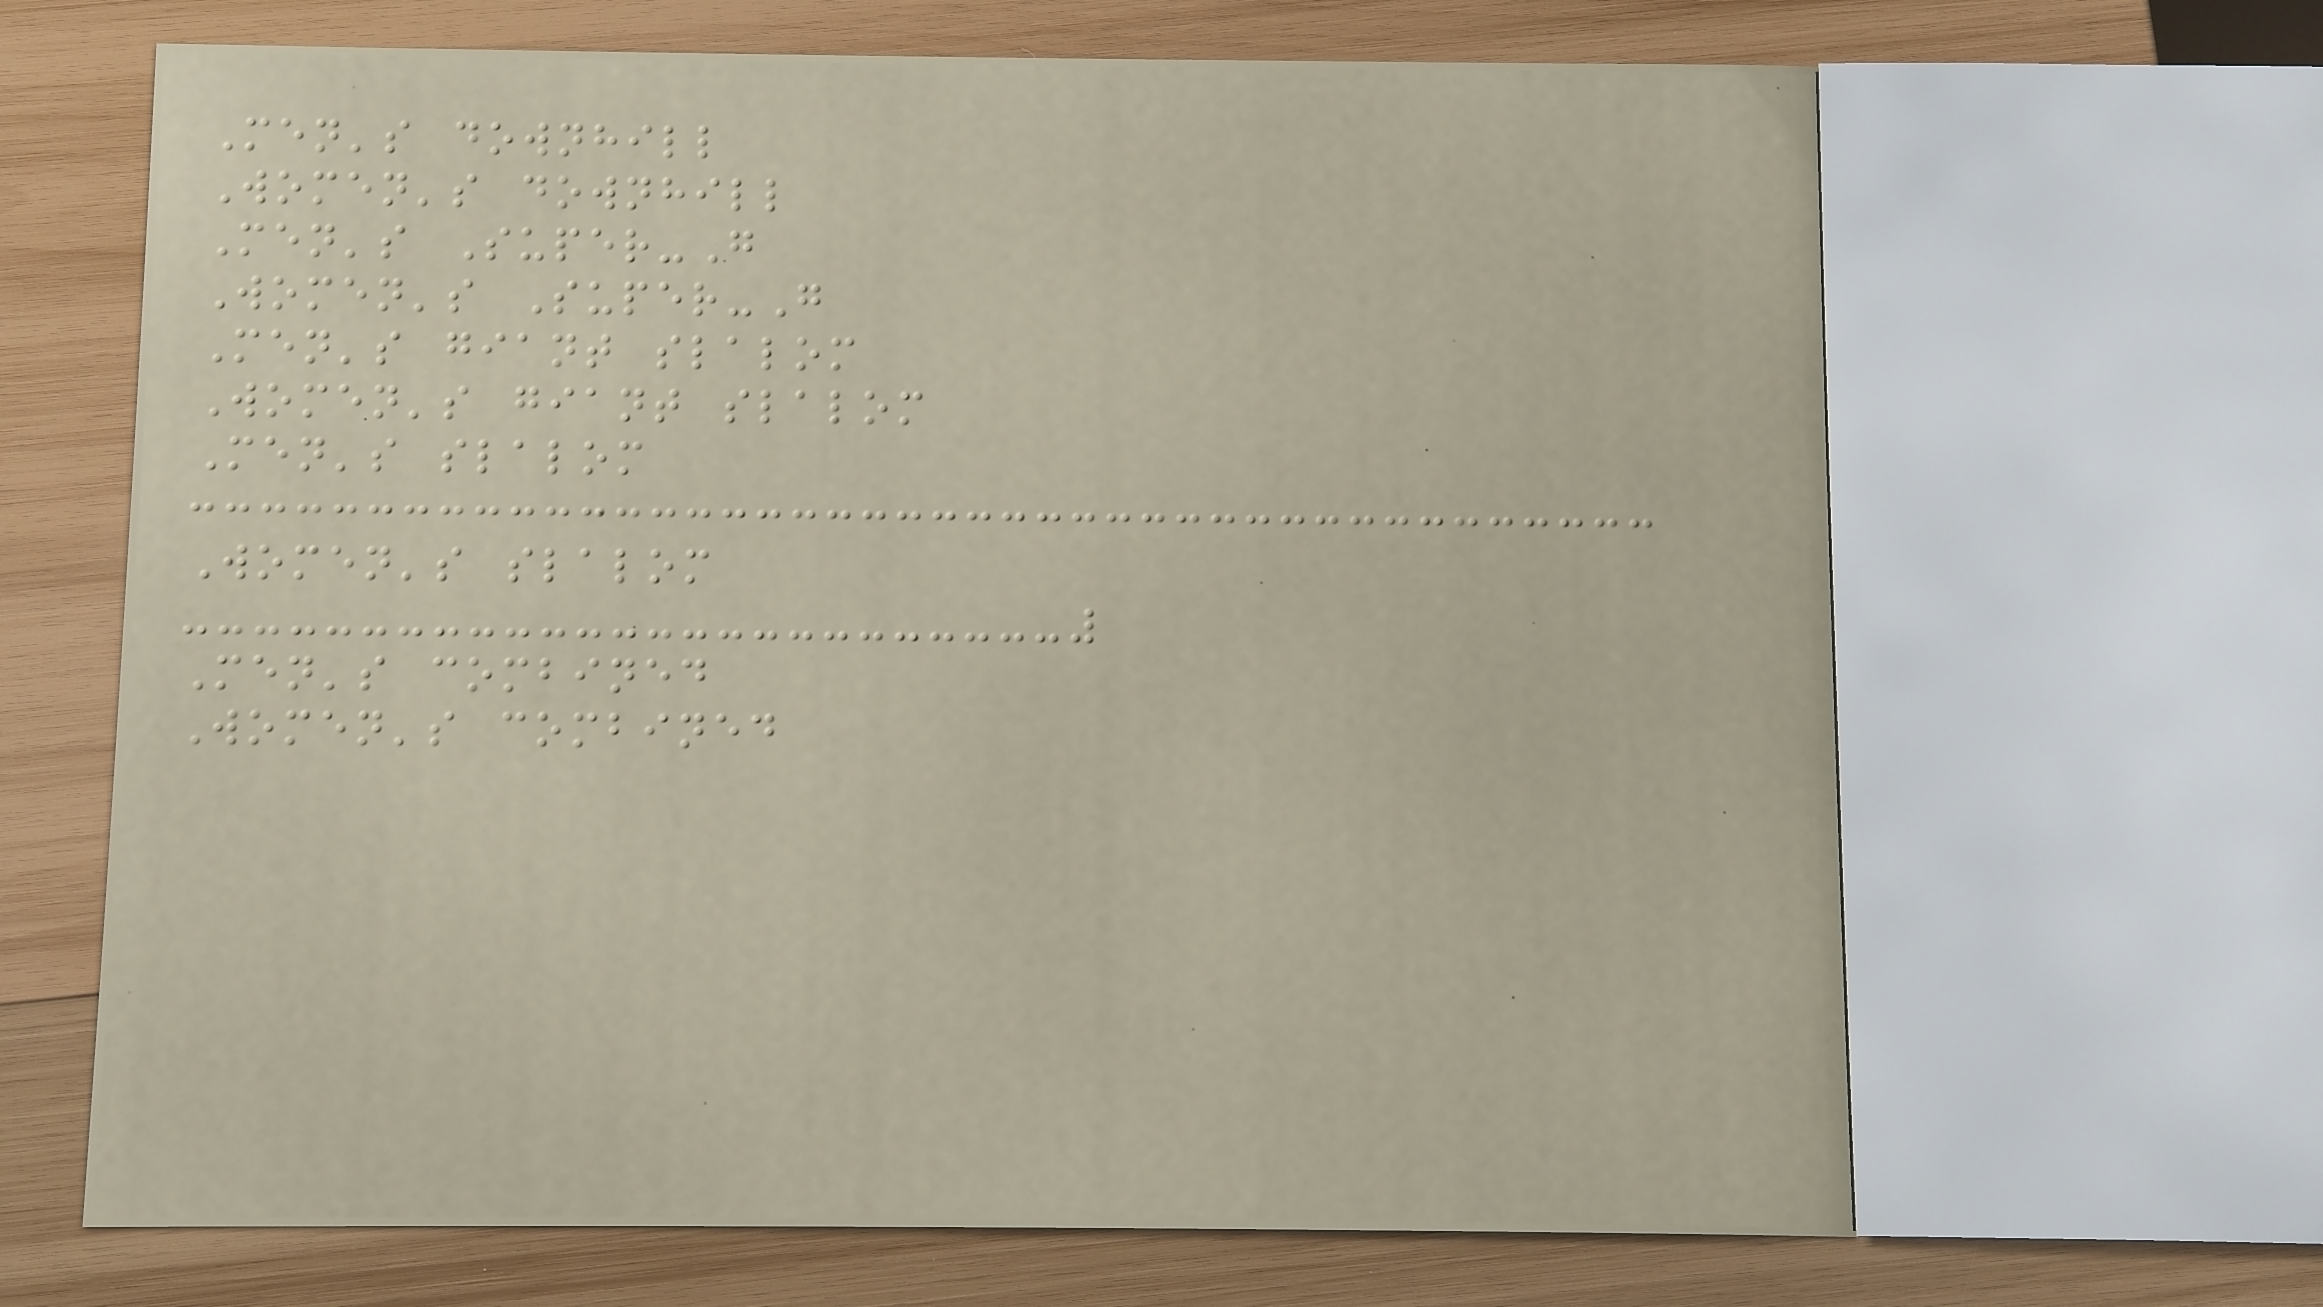Men's downhill
Women's downhill
Men's Super-G
Women's Super-G
Men's giant slalom
Women's giant slalom
Men's slalom
Women's slalom
Men's combined
Women's combined
